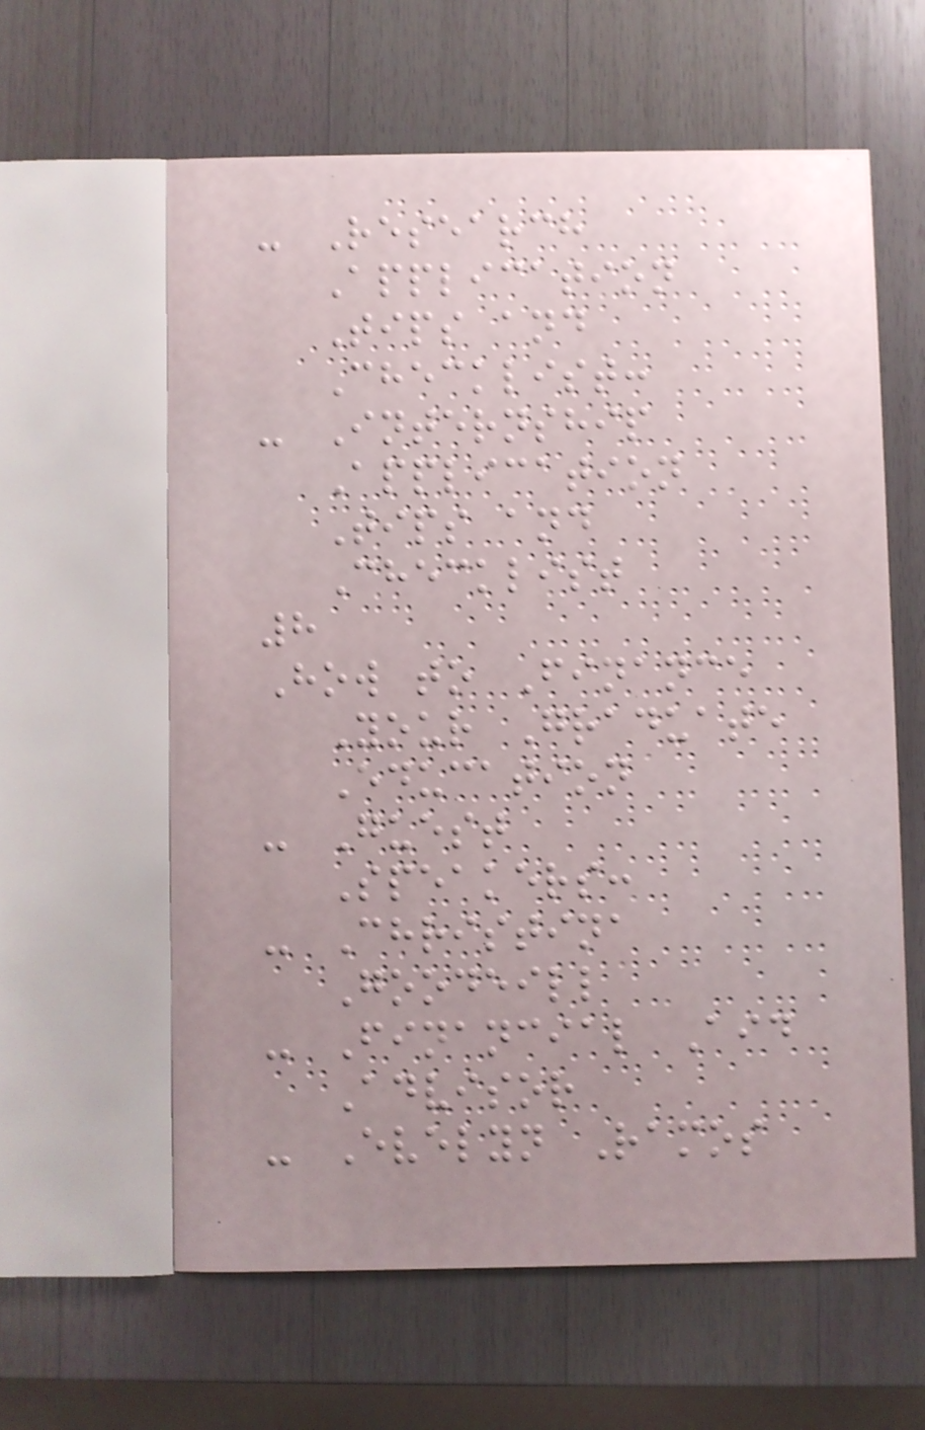- Research
Application
Tips and
Checklist:
- Internship
Application
Tips and
Checklist
8
How to Finance
Your Graduate
Education
- Guest
Speakers:
- Christina
Goodeill
- Financial Aid
Advisor
- Evelyn Ramos
